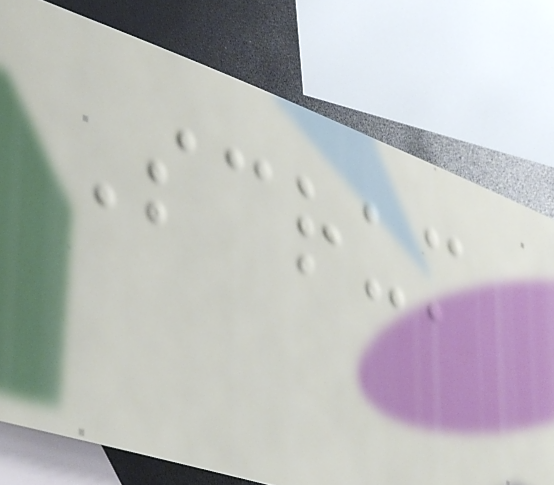Scrum
